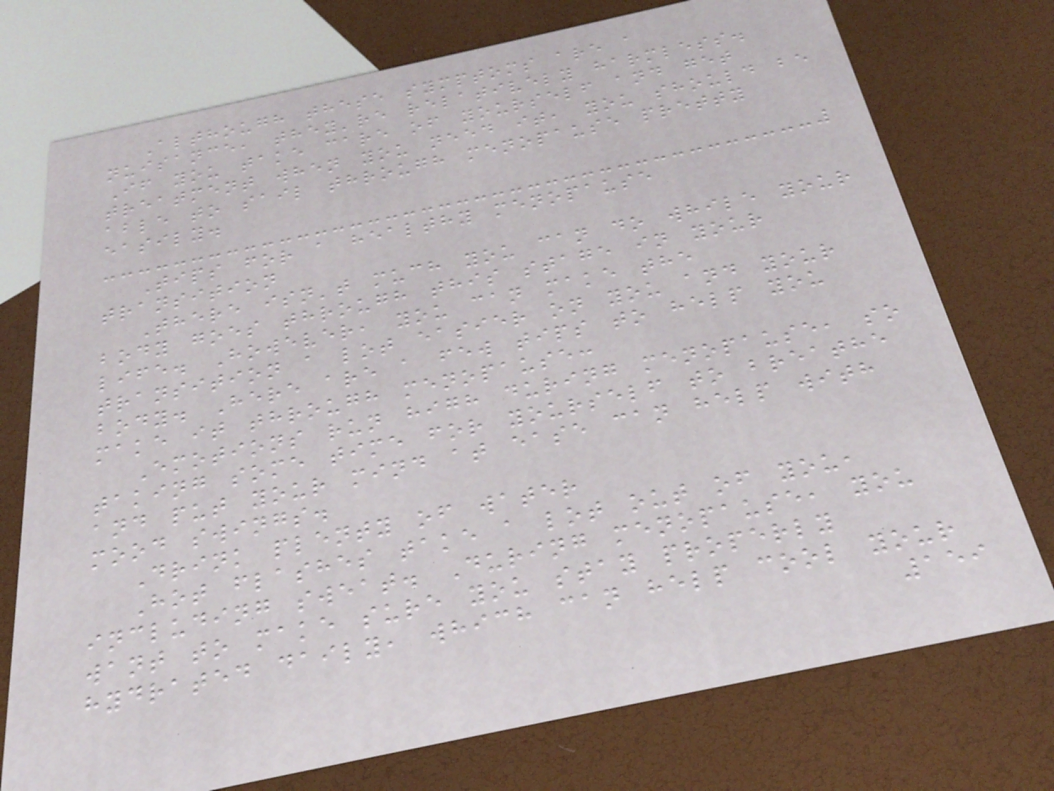Although these symptoms are a
nuisance, they're relatively harmless.
If you take care of yourself and get
treatment when you need it, you should be
able to sail through menopause pretty
easily.
Tips for a healthy menopause
transition
There isn't much you can do while your
body goes through this stage in your
life. However, you can make the
transition a lot easier on you and your
body. Here are a few tips to help you
make it through menopause:
Emotions run high during menopause, so
taking some time for yourself to breathe
and put your mind at ease can help with
mood swings.
Drink plenty of water
Hot flashes take a lot out of you,
including sweat. During menopause, you
want to make sure you stay properly
hydrated daily, which can help cool your
159
